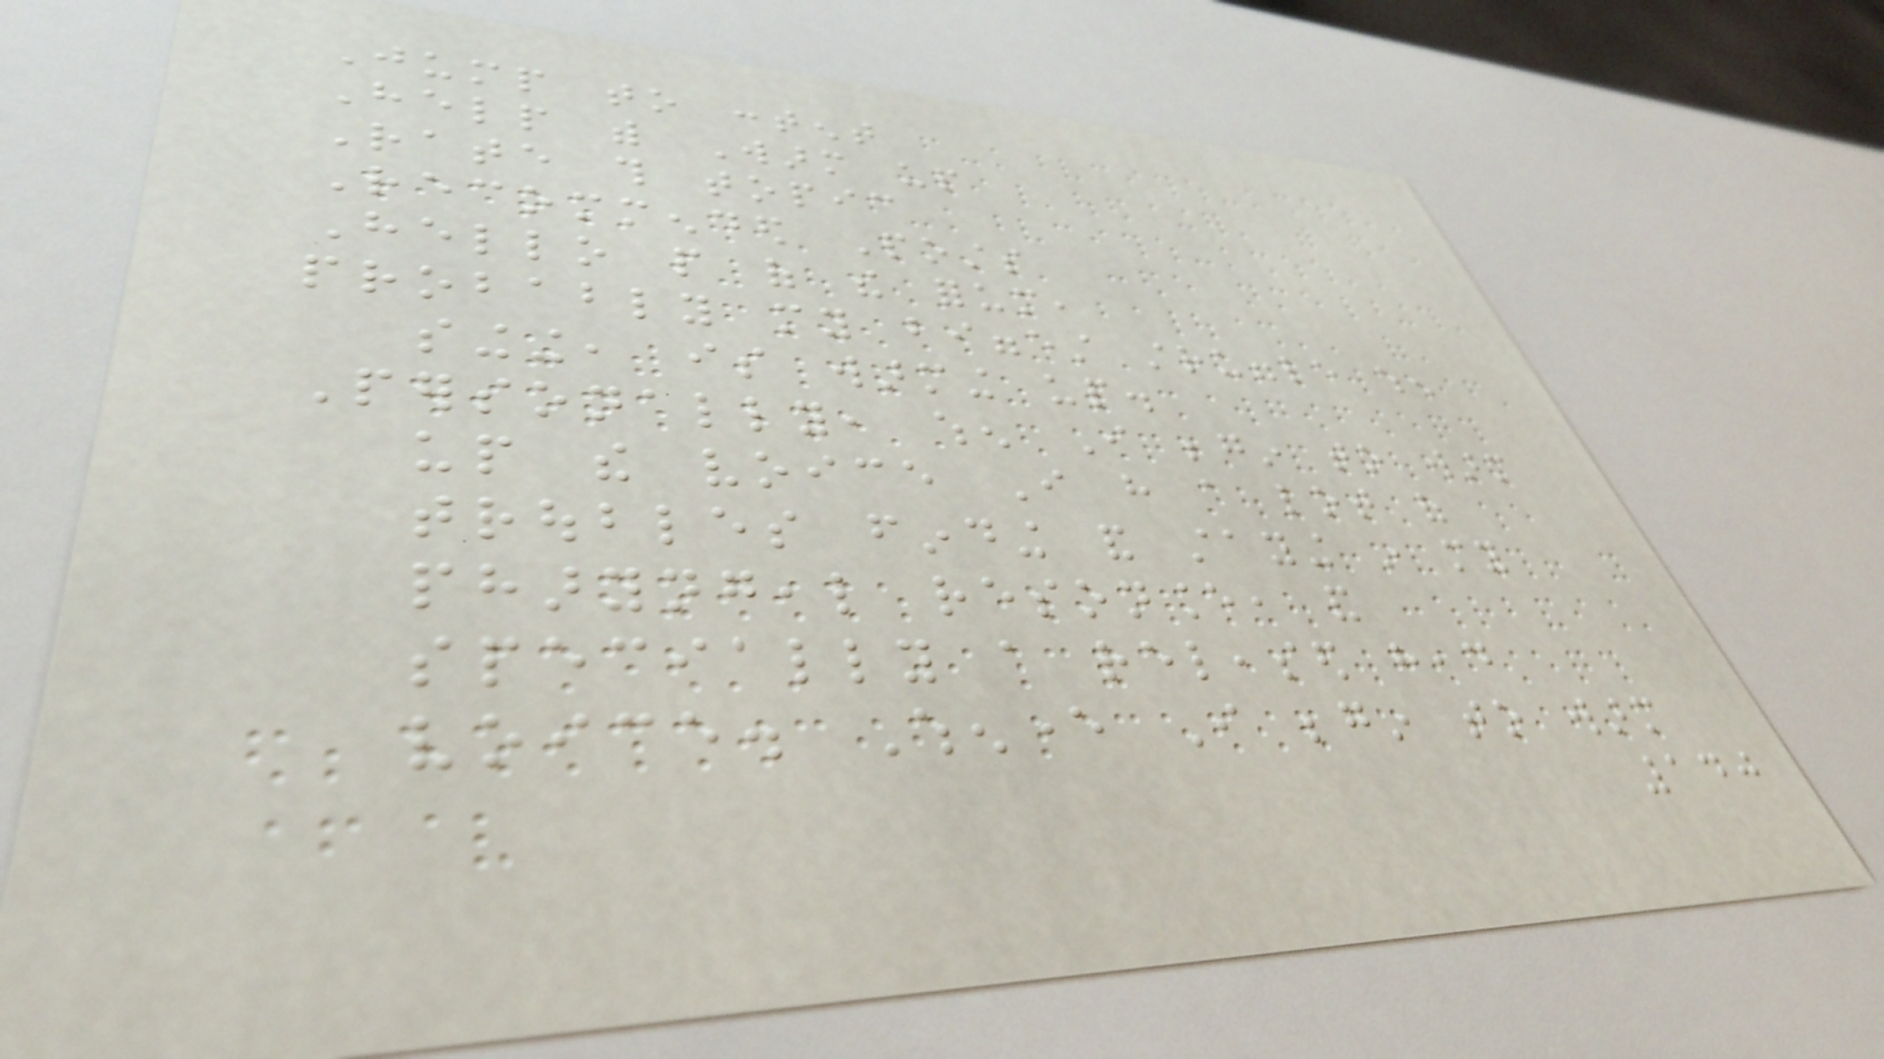Jump to content
Help with Warm up
Rate this topic
Recommended Posts
Hello people of the forum,
probably my biggest struggle when
singing, is warming up.
Personally, when I begin to warm
up the voice I have a lot of
troubles finding and staying in my
pharyngeal resonance, and
specially a released head
voice. Whenever I begin to warm
140
